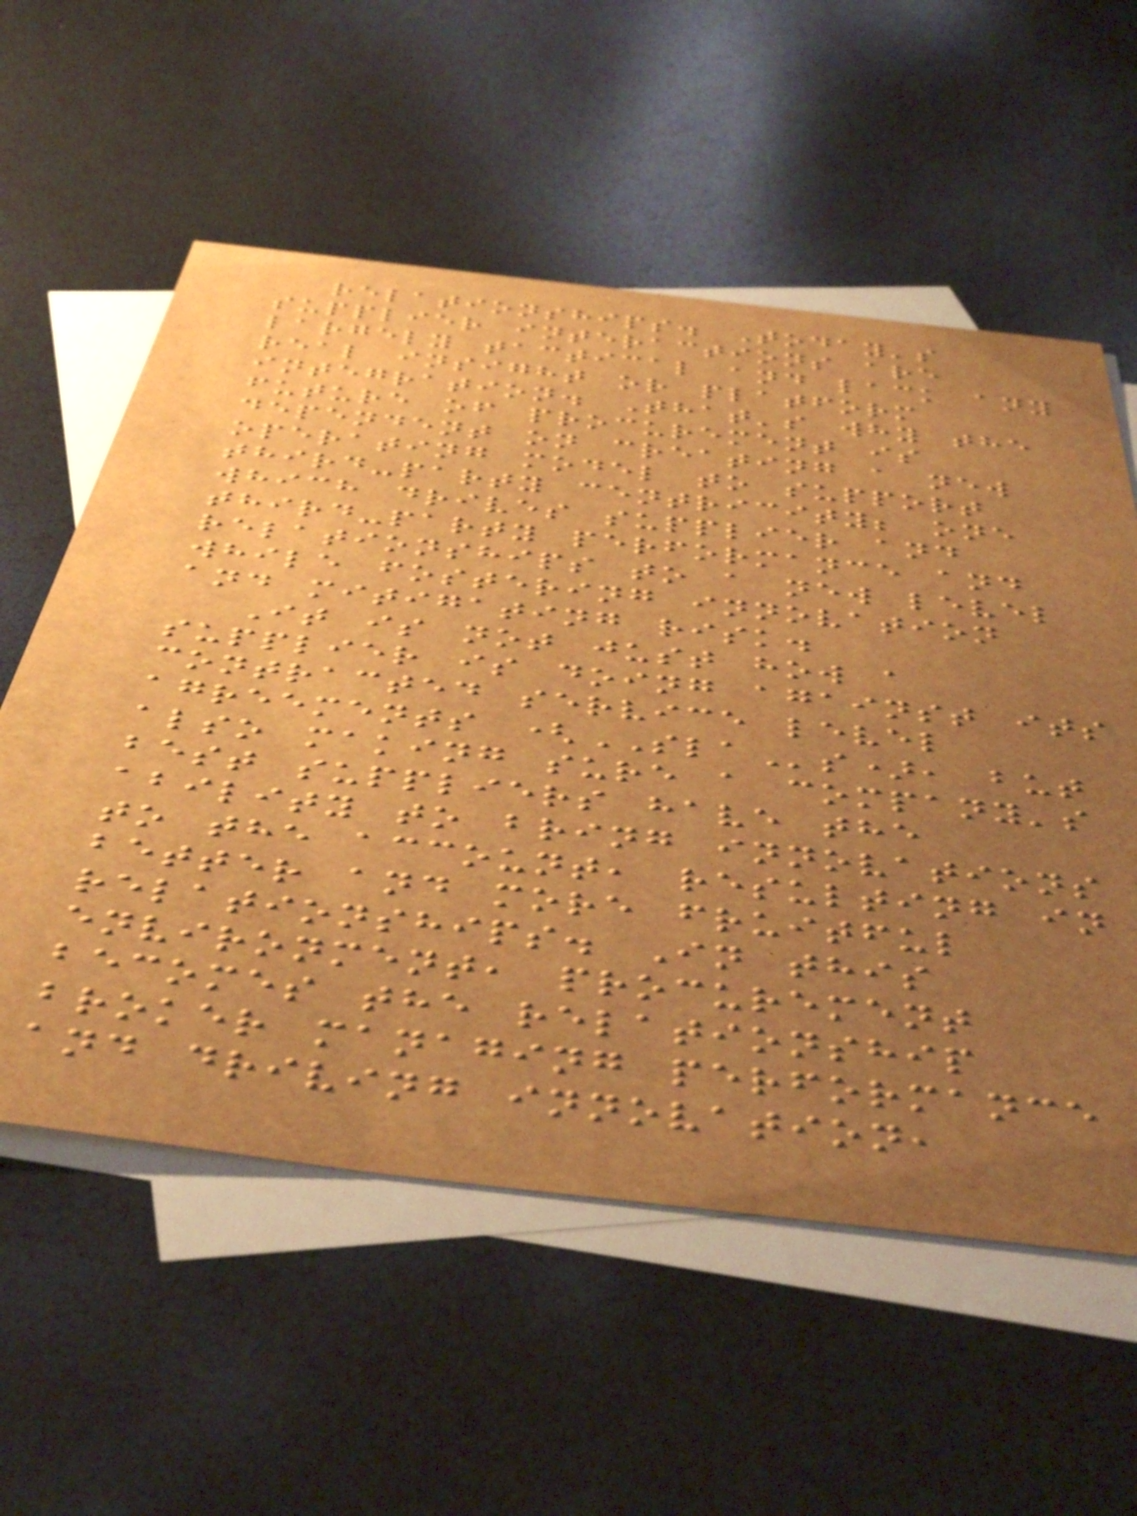relationships. Today's
supplier interactions are
largely tactical and lack any
real insight or platform
integration. That's why the
future of procurement is
dependent on creating a new
operating model to support
third-party centricity; one
which drives supplier and
third-party performance and
relationships to a new level
while fostering innovation
and mitigating risk.
It is not just how a
supplier is doing against its
contracted service level
agreements (SLAs), but
also making sure a company's
best suppliers have the
ability to bring innovations
to the account, resulting in
better and more fruitful
relationships. In this
environment, procurement
becomes the relationship
broker managing performance
and driving innovation,
